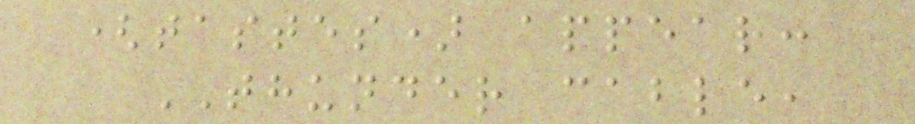(tastes) appear:
THUNDER cable,
